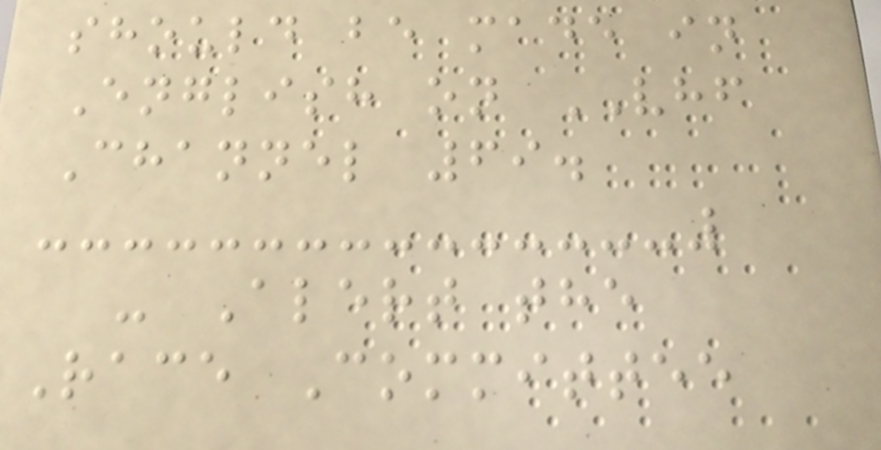should be made in
English on VHF
Channel 69.
- Alert the
Race Committee
